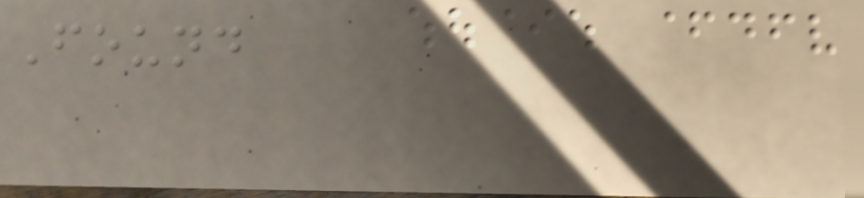Found
